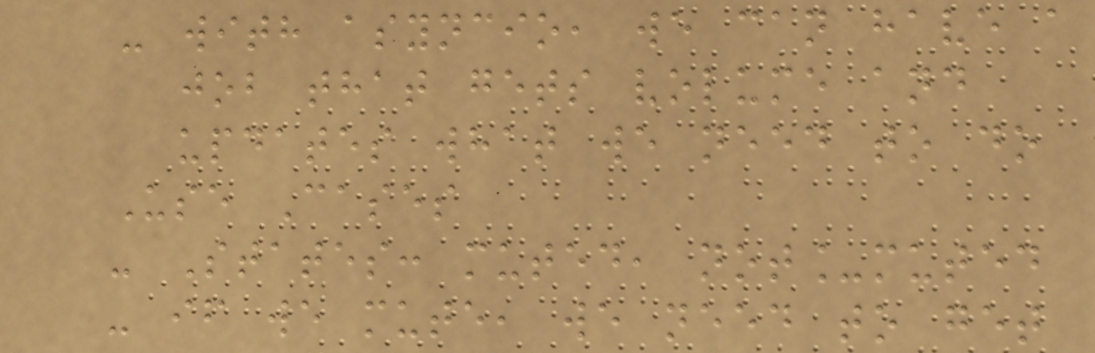- with asyncio, we can have a
job that gets volume and
updates what we need to do
Use Cases
- States: muted, not_muted
- if we mute, we need to get
